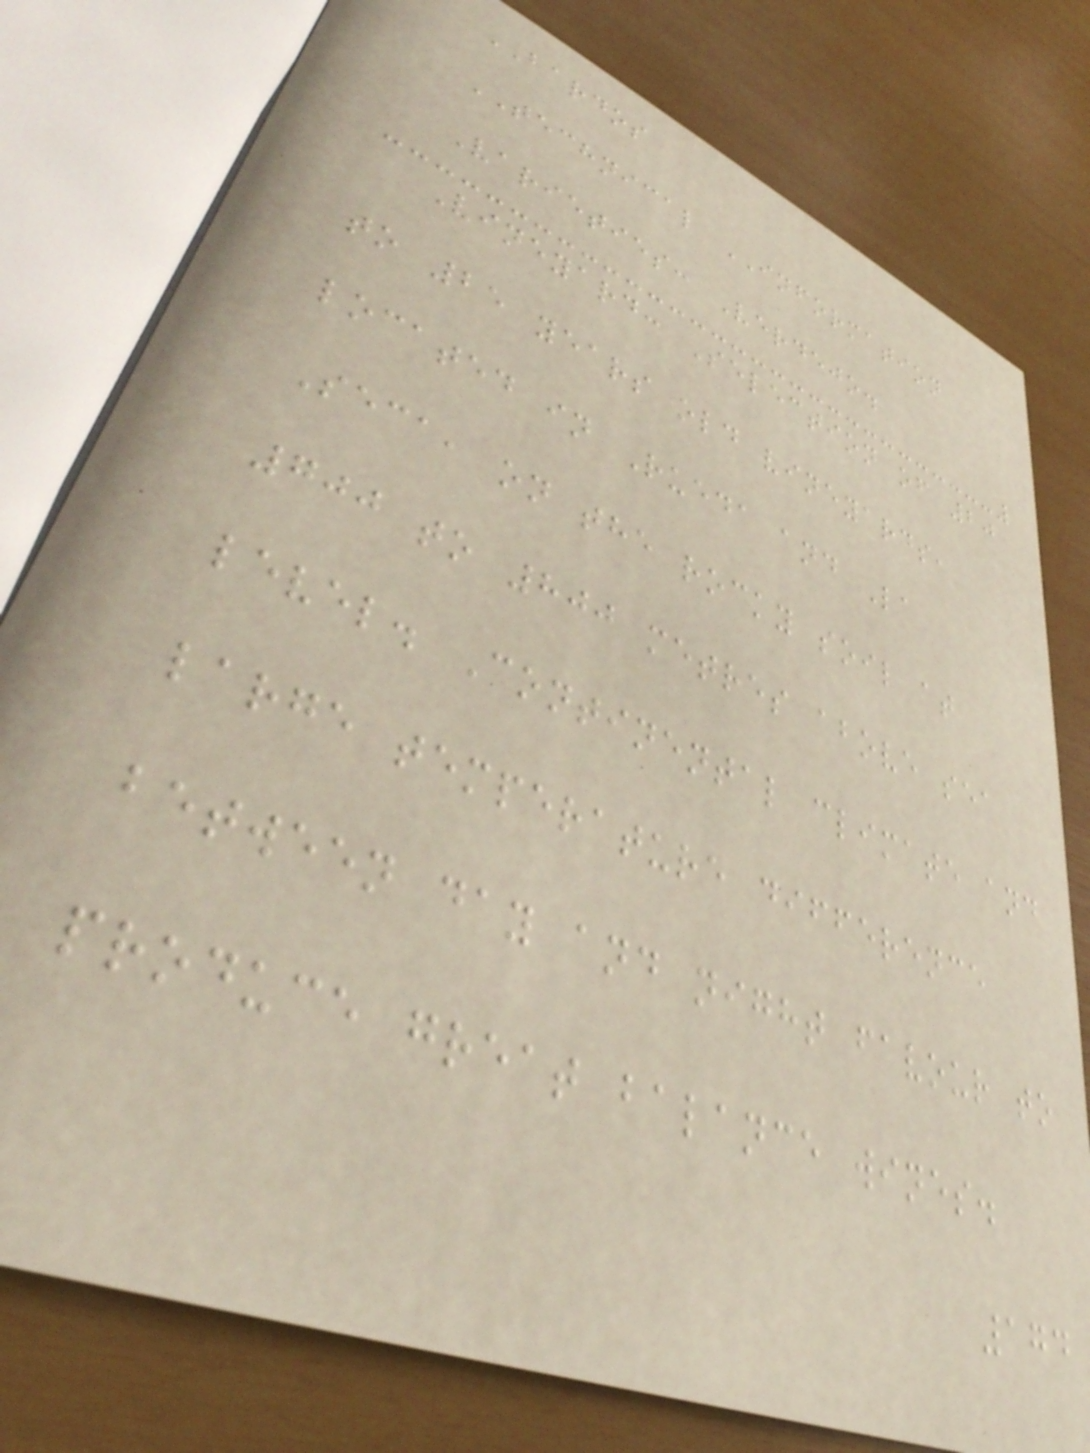BARDOS
TECHNICAL INFORMATION
Varieties: Verdejo.
Vineyard: Selection of 20
to 25 years old vineyards,
located in Rueda and La
Seca, on the rocky soil at
700 to 800 metres above sea
level. Continental climate and
large temperature difference
between day and night favour to
produce great balance wines.
174
